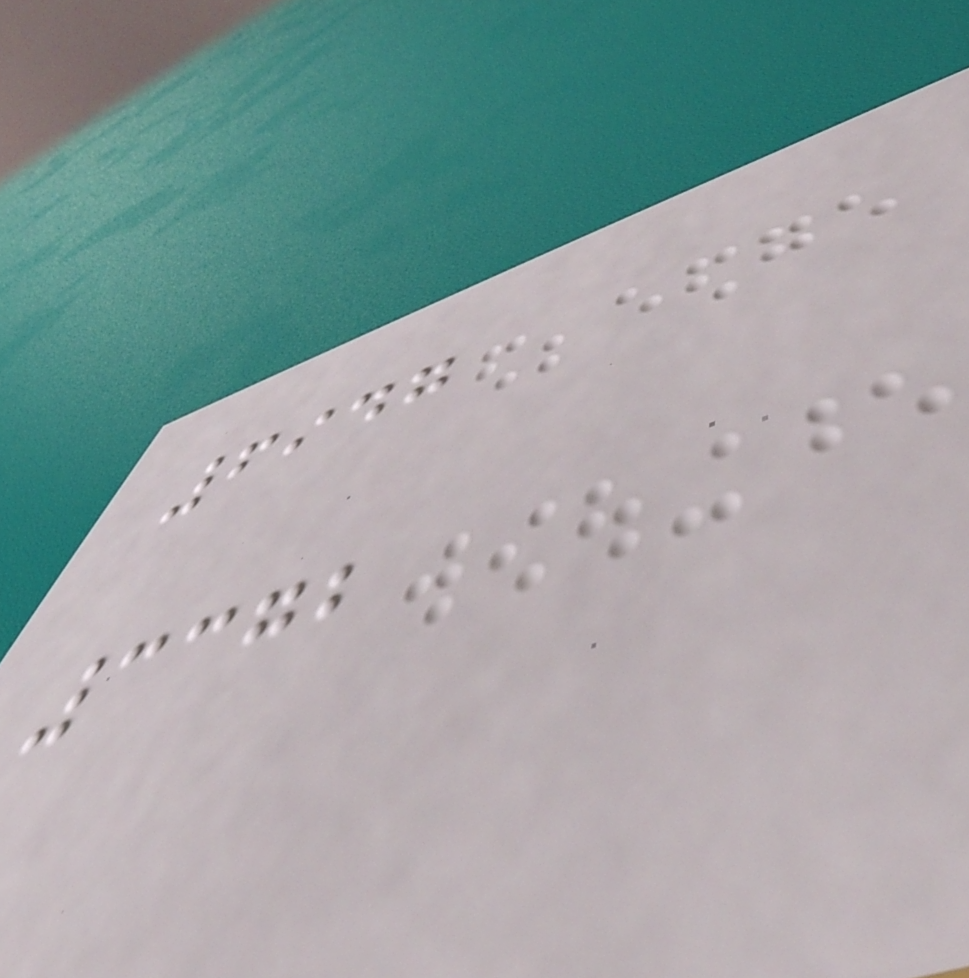6947
3372
